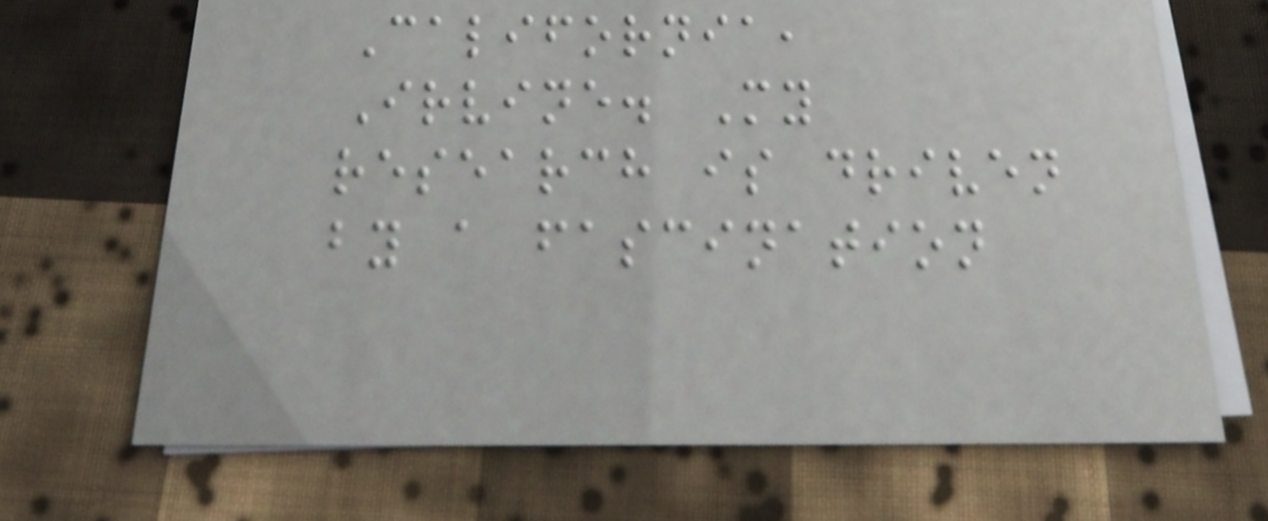California,
Irvine. My
research is driven
by a fascination
